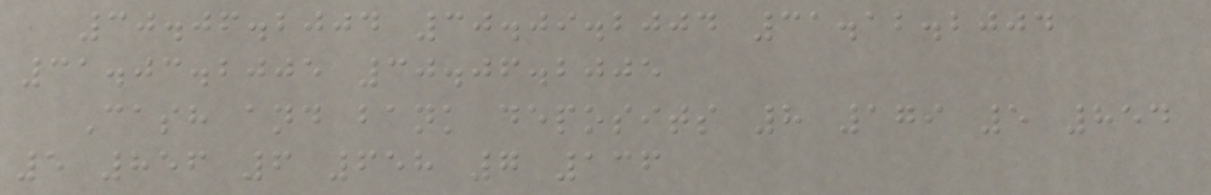30.06.2004 30.09.2004 31.12.2004
31.03.2005 30.06.2005
Cash and bank deposits 8 179 5 854
5 856 6 658 7 136
